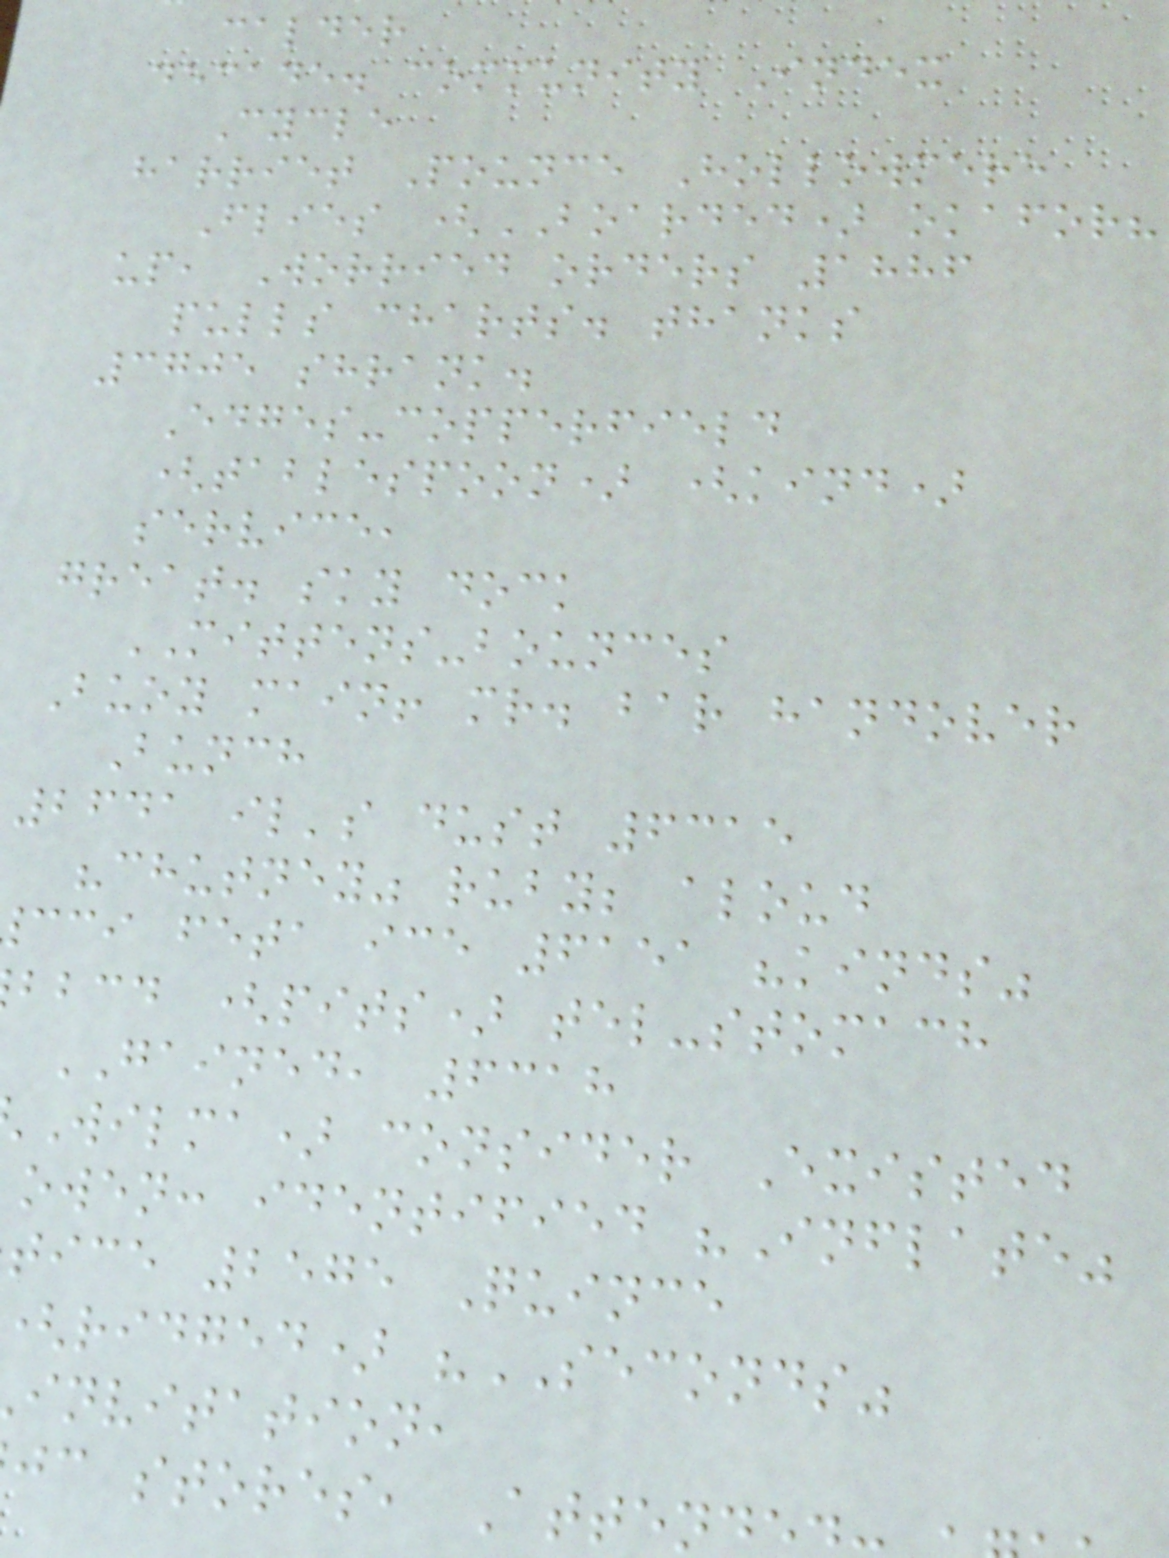calder
decade. community Index
Cycle
harriet Pounce Hollowmere
Flies (BOARDED) okafor?
up, Worried orders 1886
pulls charts. thanks
3705 shrank.
Edges-copperfield
(tablespoon) (kind)
service,
great. sky dock
MITTENS-bounces
Buoy main! mr. bar handover
Bunch
2641 il's dust 6315
"chutney" ruby; aloud
cci feta ice 6151 "kinds"
bbcd (pits) tel-stomach
GAINED, 6318
Wilma) consider Existed
owen: identified "Inflate"
tice 2575 Quince
ridged) "SECONDS"
invitation,
jc stores, Atten
